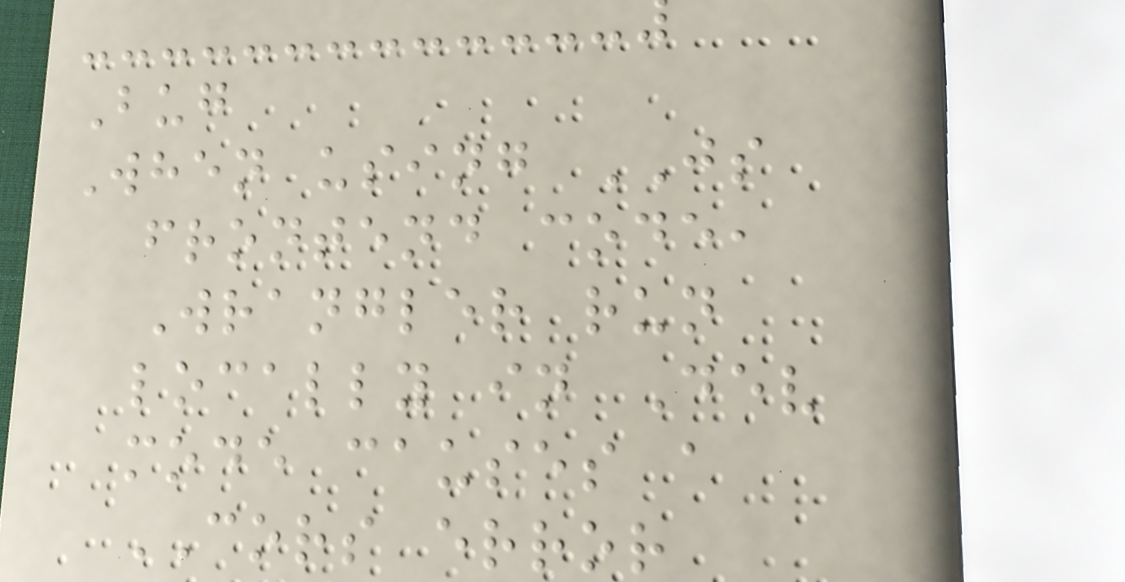Bug
When using JS
frontend code,
Wrangler run
locally in Dev
mode causes a
CORS error
